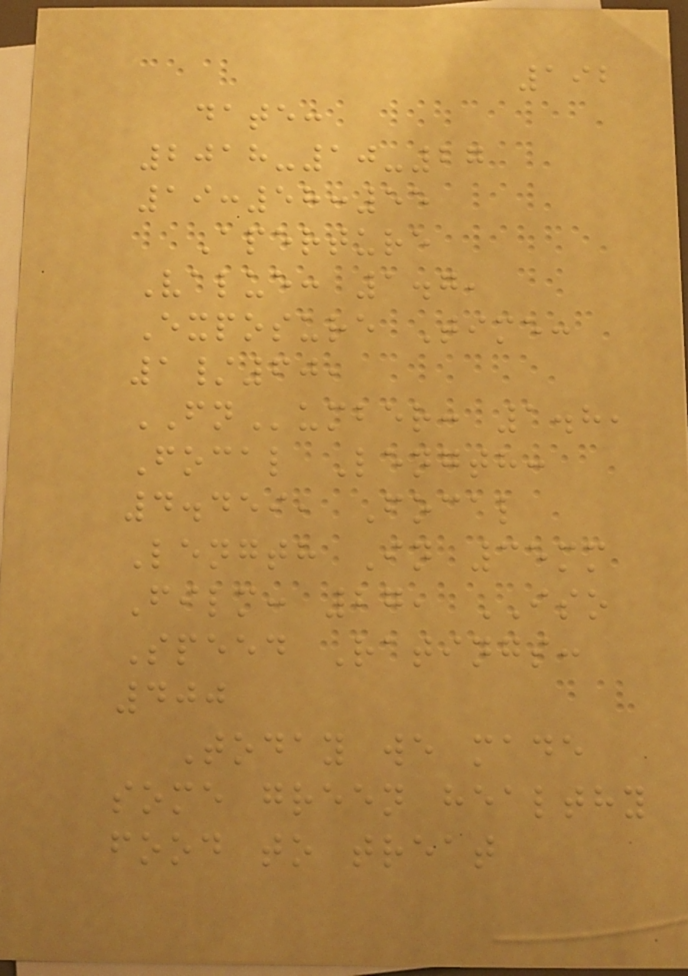192
date:
2018-10-27
19:58:55
Aperture
Value: 1.7,
Exposure Time:
1/60,
FNumber: 1.8,
Focal Length:
4.459, Focal
Length In 35mm
Film: 27, ISO
Speed Ratings:
400
Today we made
some green healthy
food to treat
